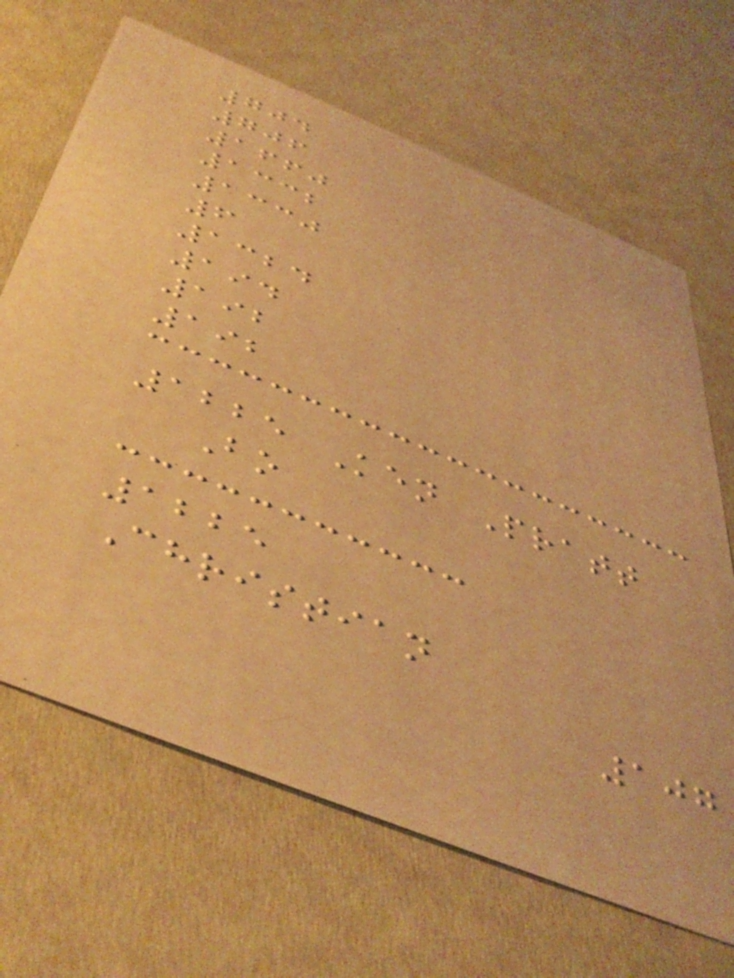704
706
1660
1332
1330
6
1324
194
192
192
1225 Ken Pratt
Bo
1225
Christian
107
